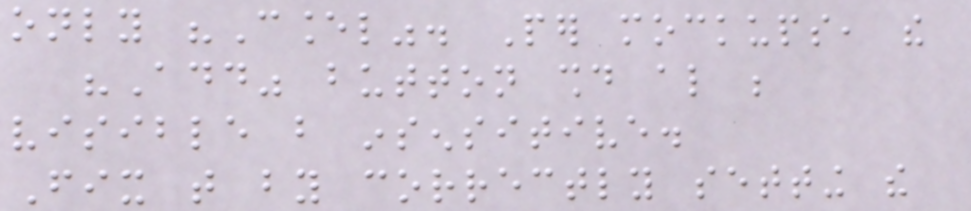only "Cancel". Per mockups, the
"Add" button should also be
visible but insensitive.
Fix that by correctly setting the
